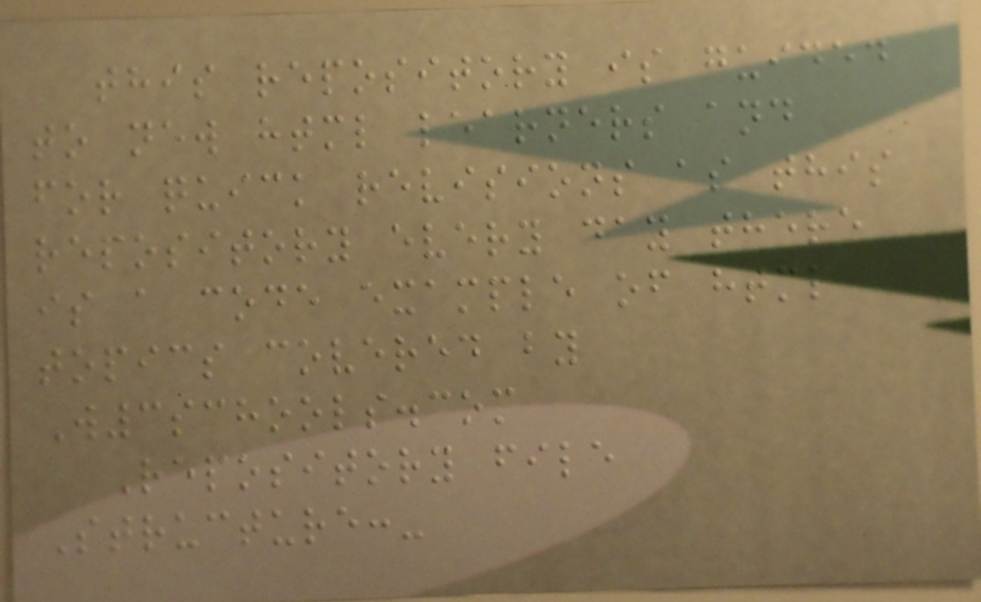this repository is guided
to new html learners and
for quick revisions as this
repository every day there
is a code example of html
topics covered by
W3schools.com
Repository file
Structure:-
